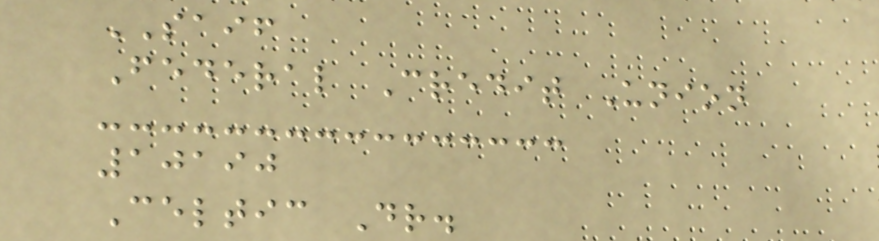SAIF
Federal Credit Union
10190
Celtic Dr.
